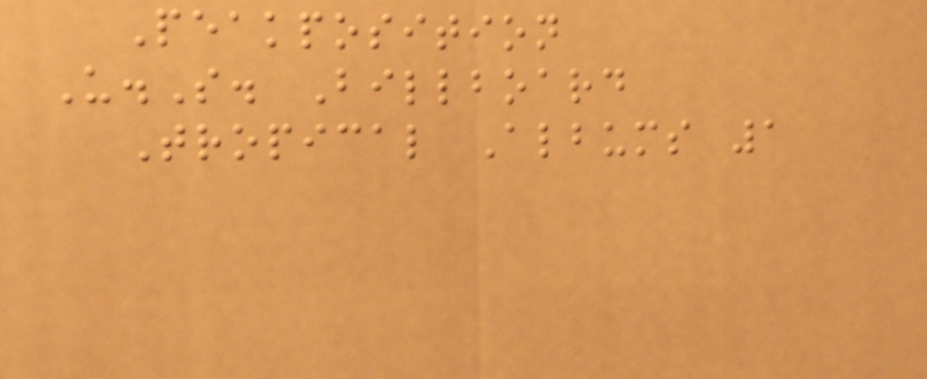Peakposition
U.S. Billboard
Tropical Albums 1
